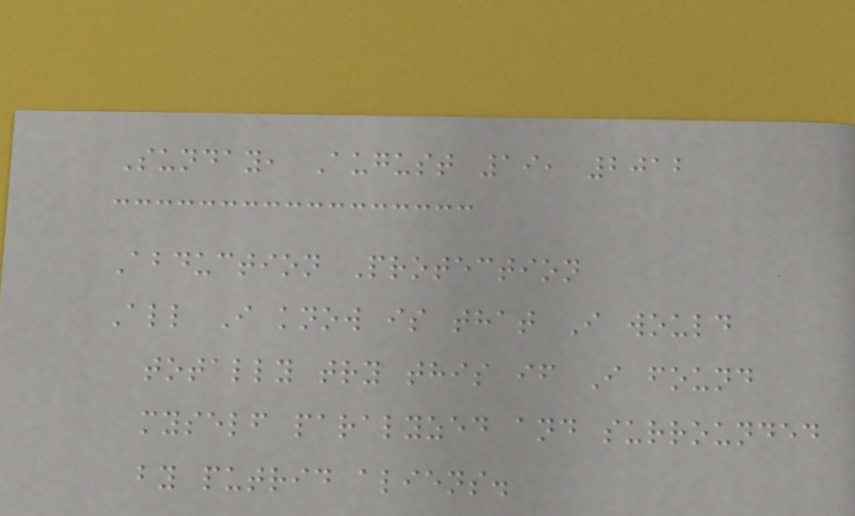Sunday, August 19, 2012
Abduction Protection
All I know is that I would
totally try this if I found
myself paralyzed and surrounded
by putrid aliens.
